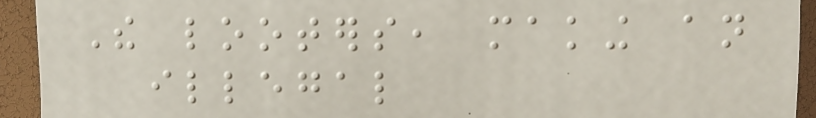The looters, making an
illegal
